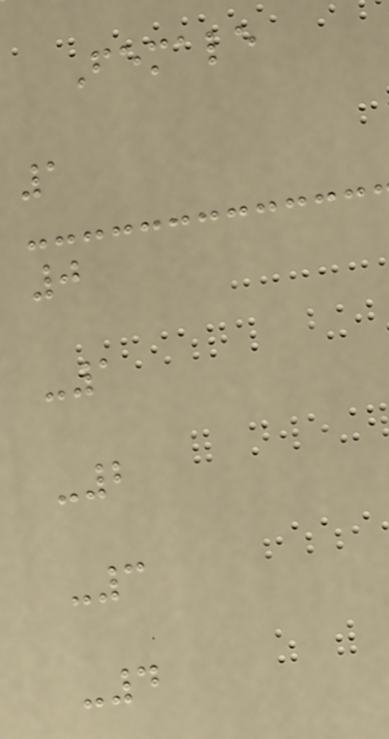Female
1
0
-1
-2
-3
-4
